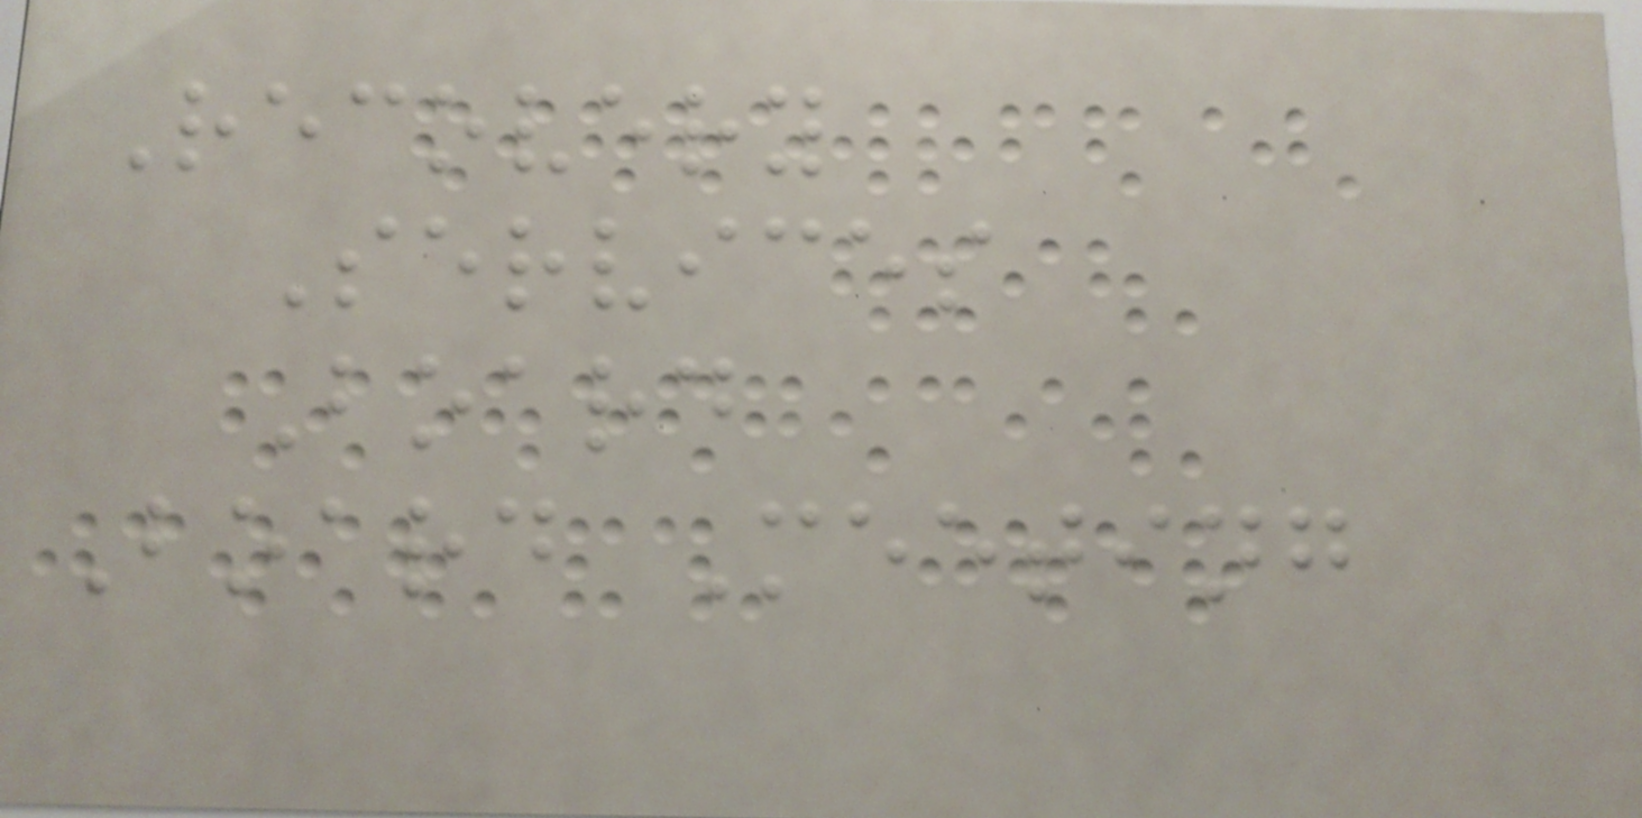Recovery
Services
Board
Board Meeting
